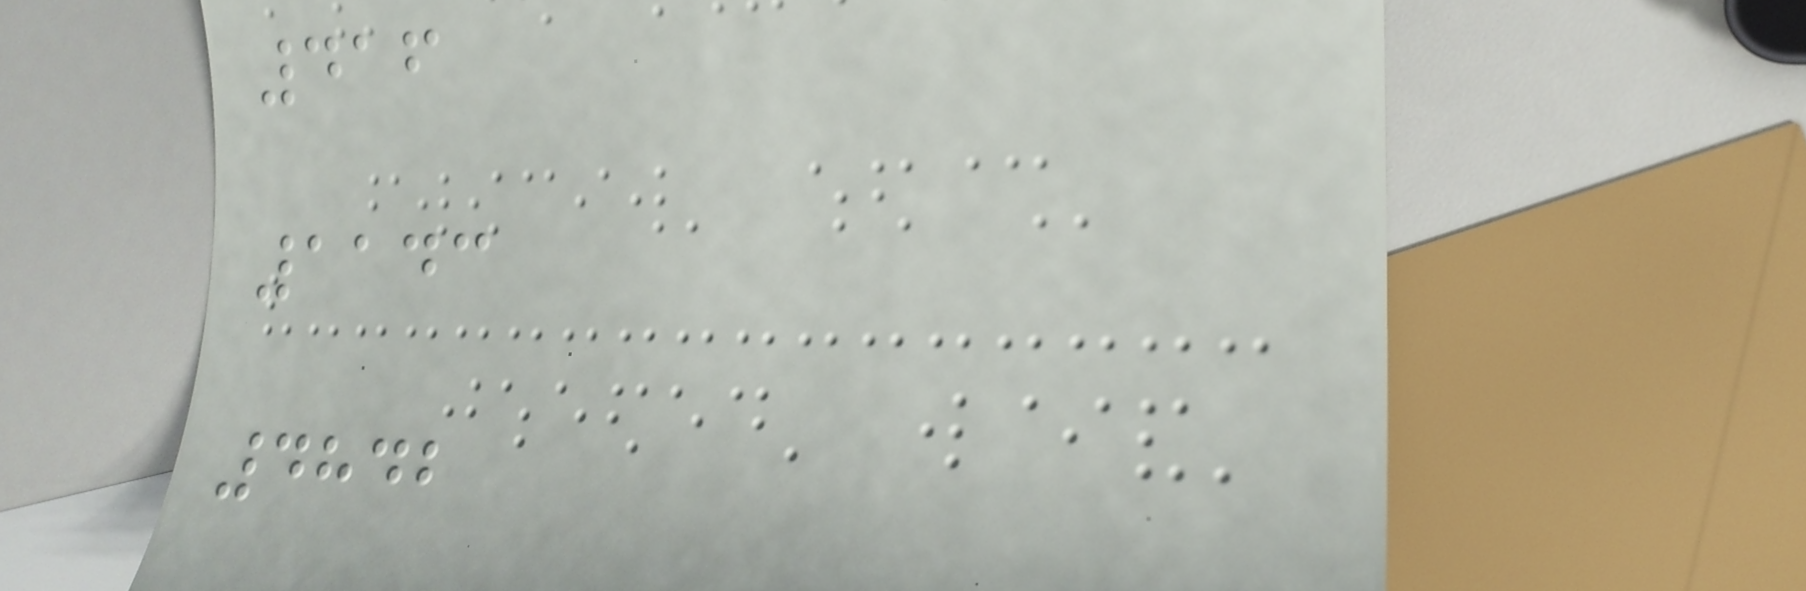416
1143
4842
